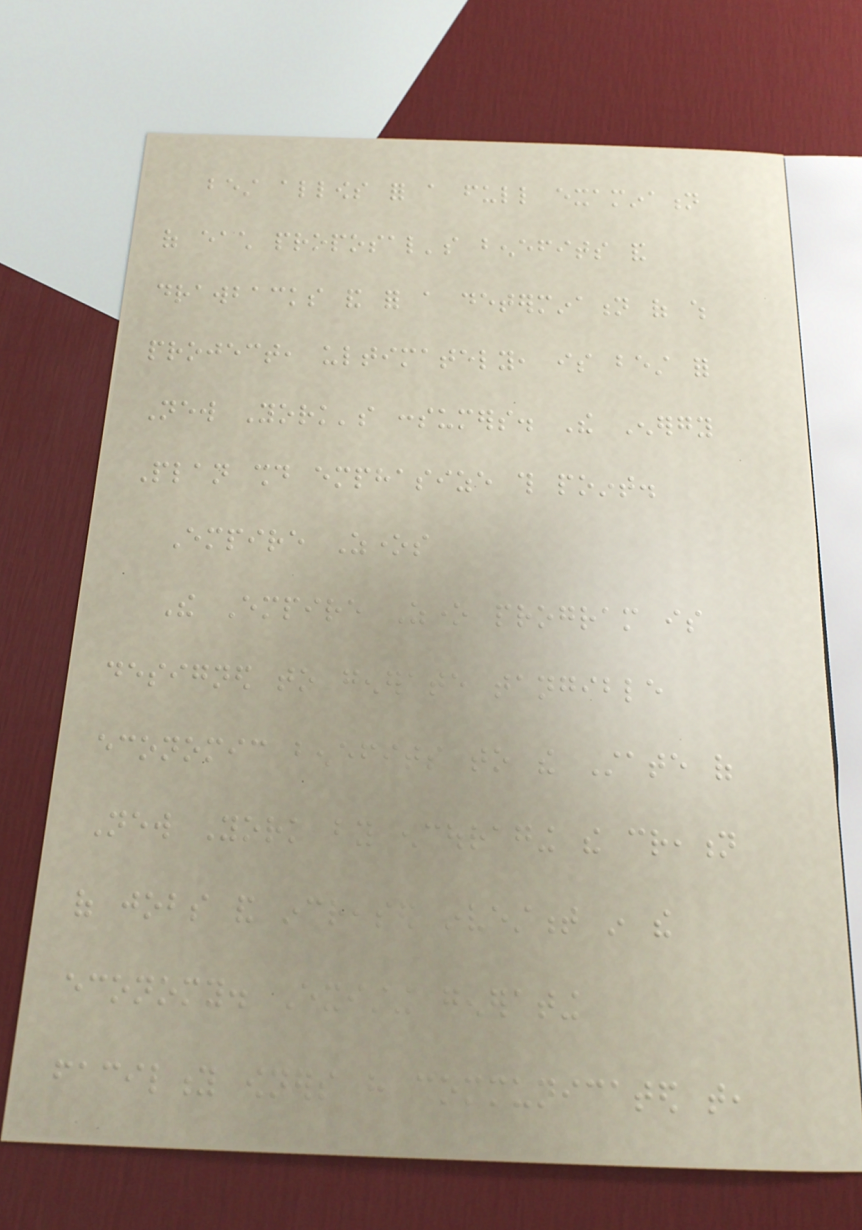best allows for a full examination
of each proposal's benefits and
drawbacks and for a determination of which
project, ultimately, is best for
New York's consumers. The Energy
Plan should emphasize this point.
Empire Zones
The Empire Zone program is
designed to generate tangible
economic benefits to the State of
New York by encouraging the creation
of jobs and increased investment in the
economy. Existing generating
facility owners have communicated that,
